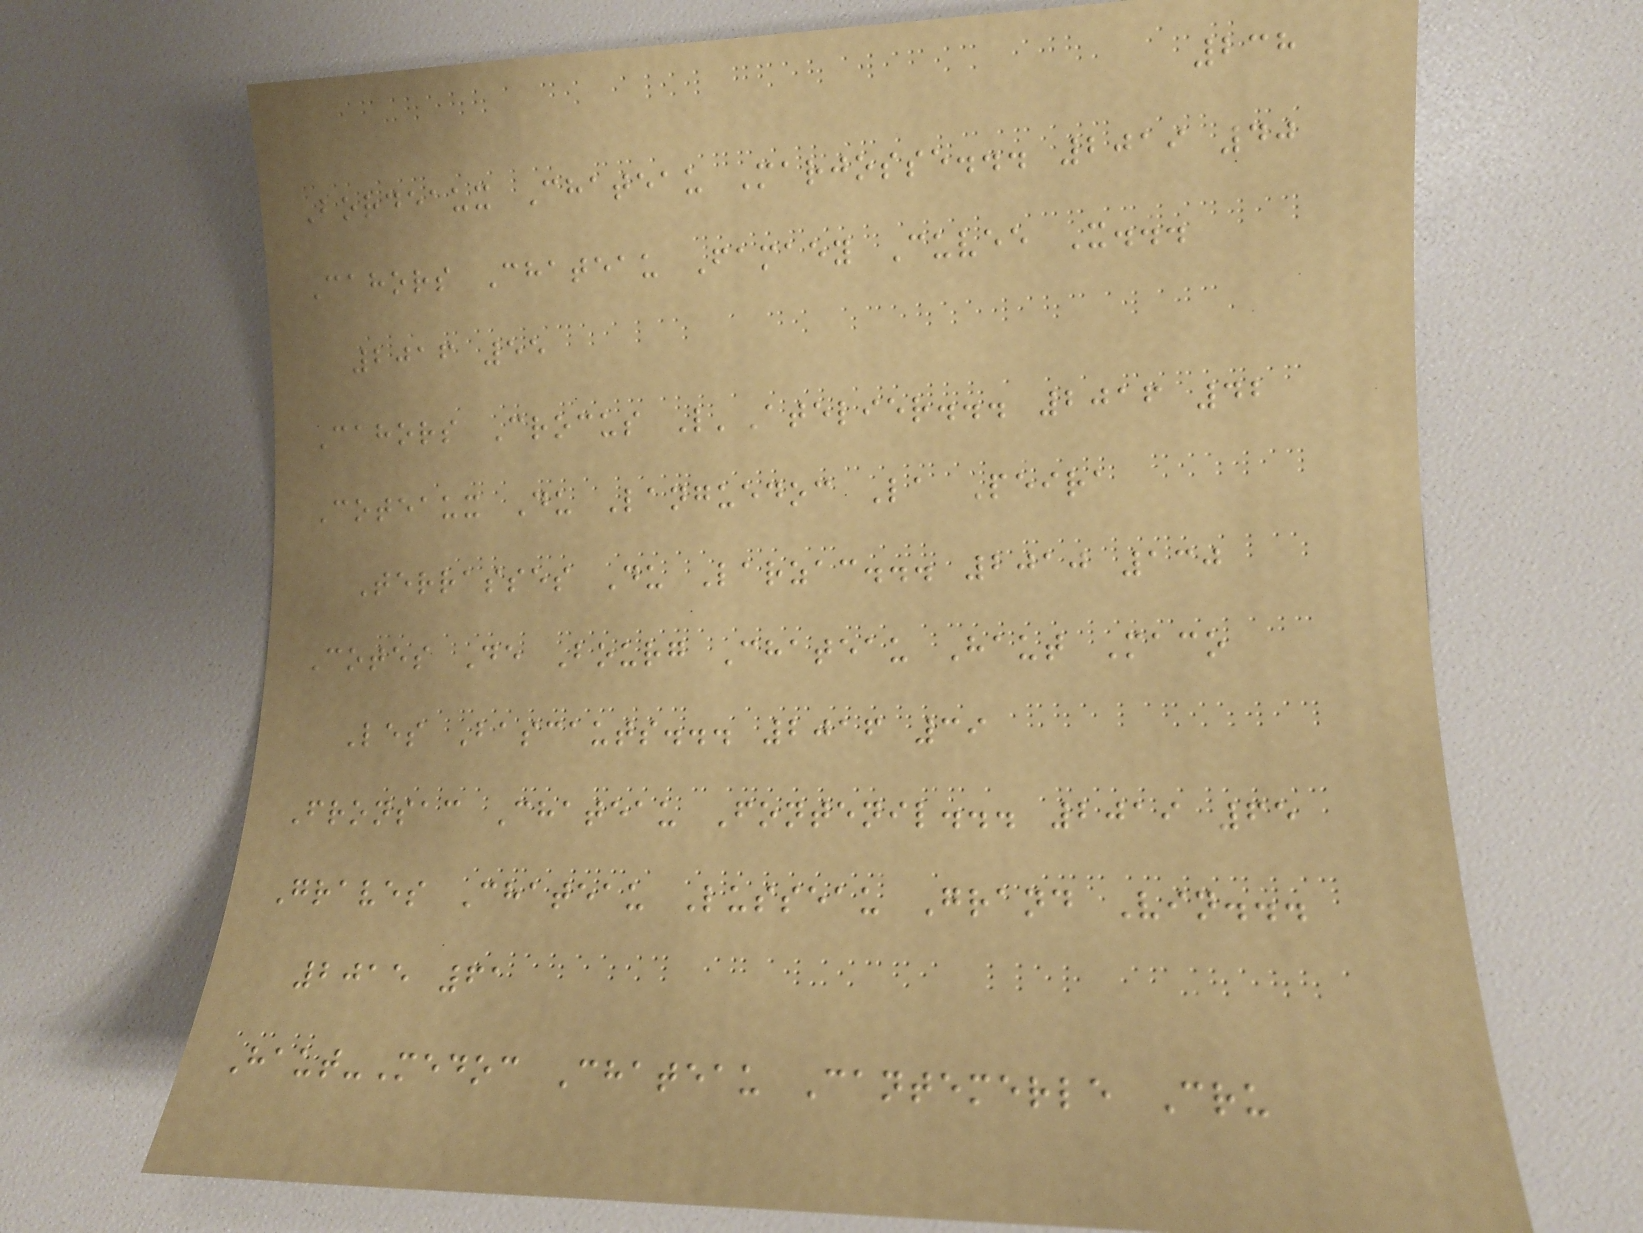238
Bordeaux Chateau Marjosse... 2019 40
Cahors Chateau Famaey Cuvee X...
2016 55
Cahors Crocus L'Atelier... 2016 42
Coteaux Du Languedoc La Peira
Terrasses Du Larzac... 2010 130
Cotes De Bourg Chateau Haut Maco
Les Bascauts... 2016 39
Fronsac Chateau Fontenil... 2019 65
Graves Chateau Lusseau Grand Vin...
2015 61
Haut-Medoc Chateau Cantemerle Cru
